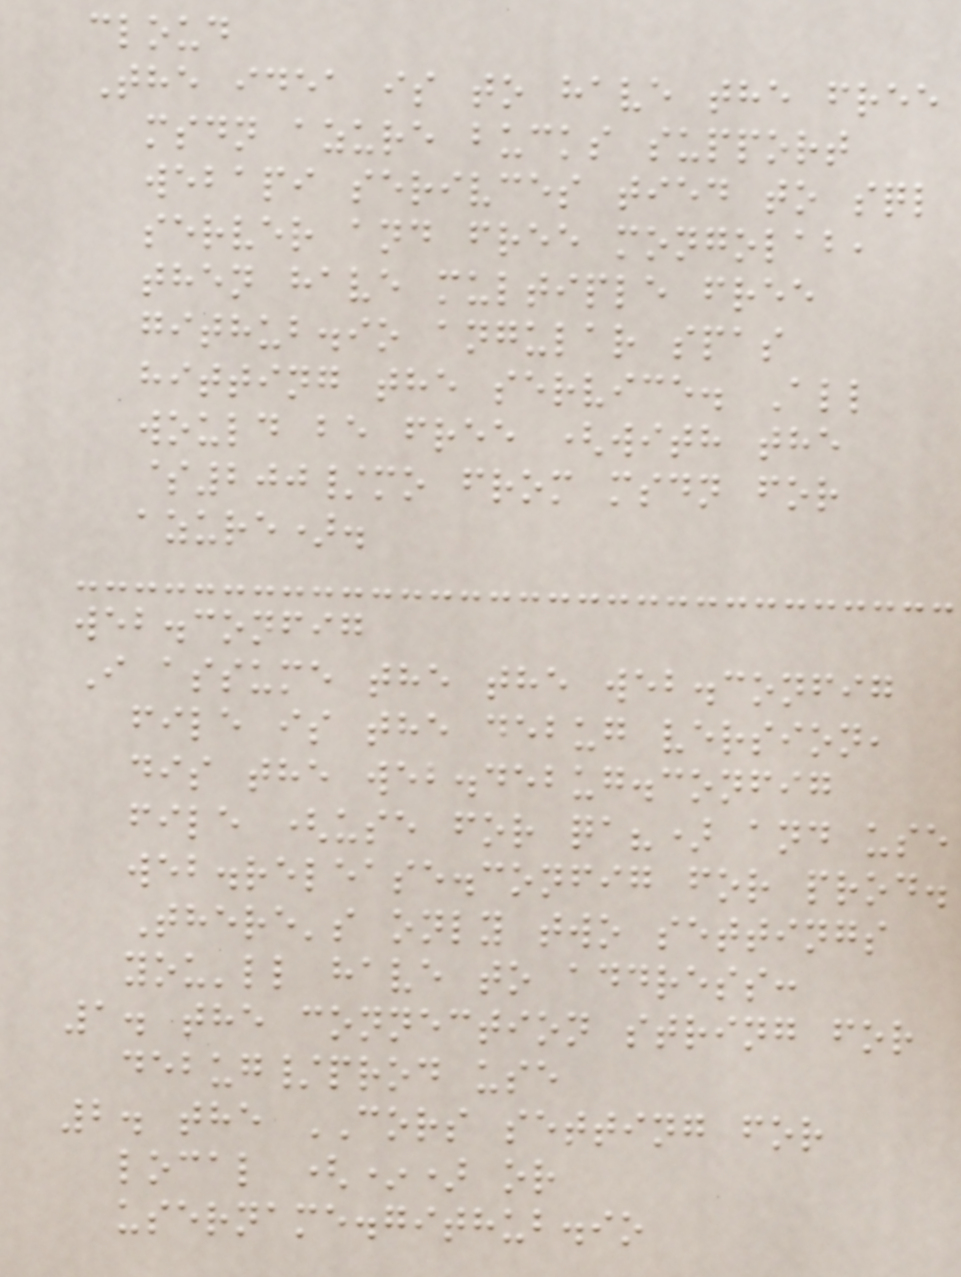cloud
The idea is to have the free
msdn azure bucks support
webapi serivces tied to sql
server and free mongolab,
then have multiple free
github.io angular spas
hitting the service. All
would be free (with the
$200/mo from msdn for
azure).
web.config
I assume the the web.config
file is the debug version,
dis the web.debug.config
file (use for qa?) and use
web.release.config for prod.
There's only two settings
you'll have to address:
1. the connection string for
debug/prod use
2. the CORS setting for
local (*) or
username.github.io
